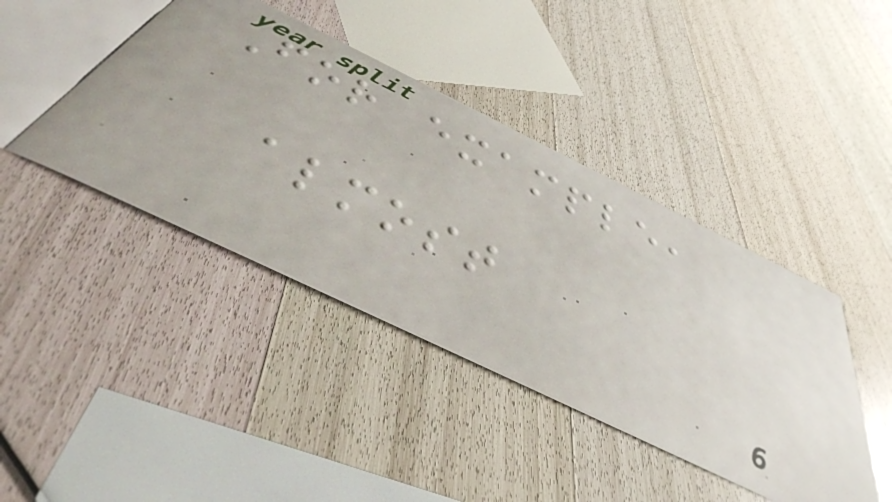For example,
almost
